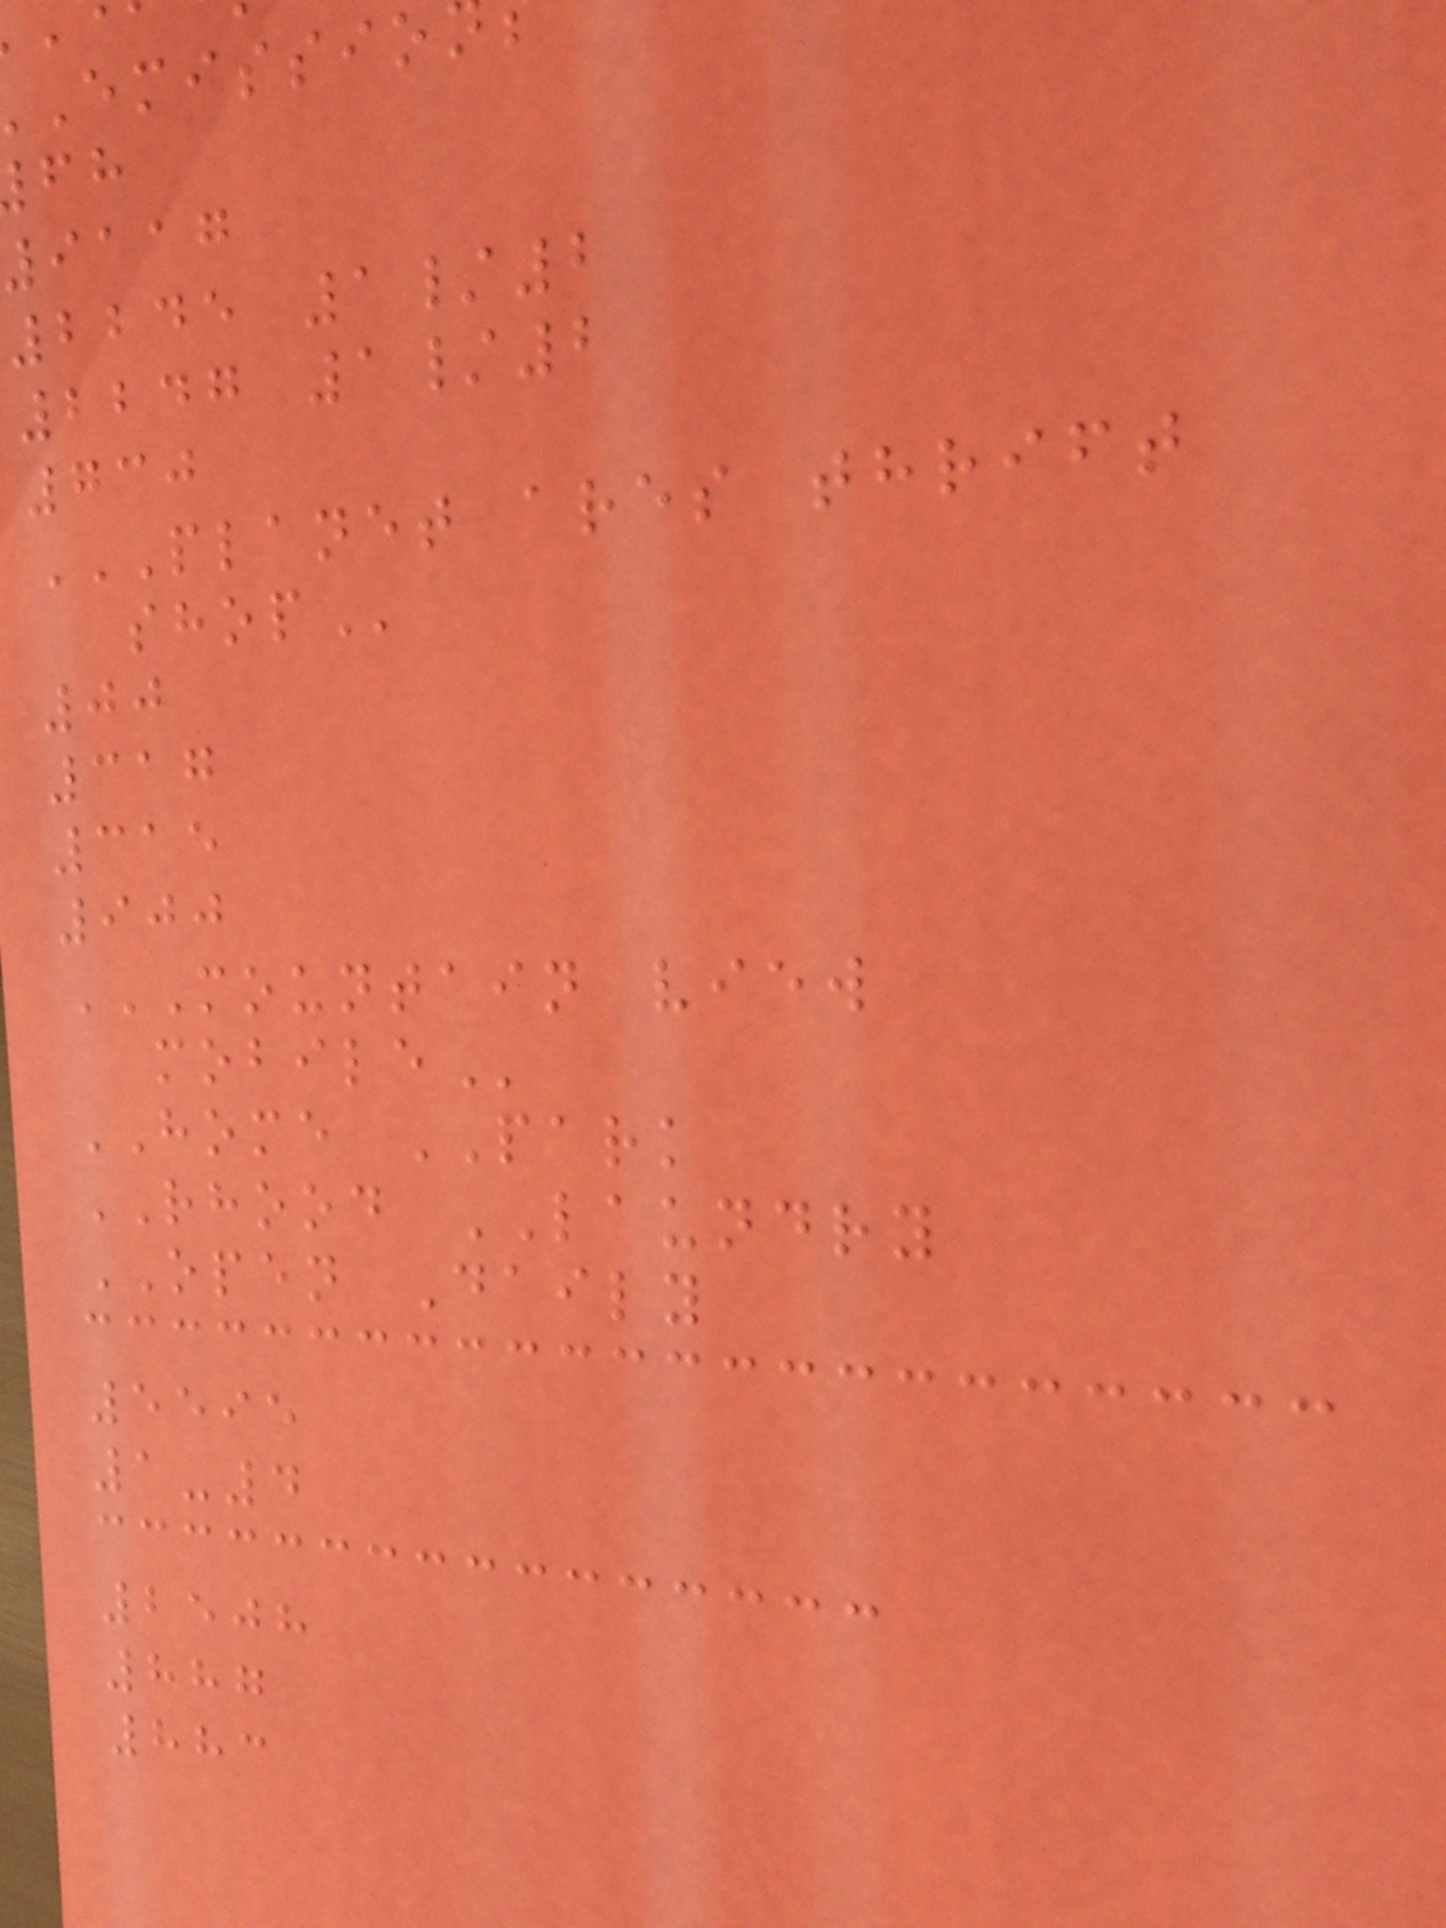iaag
2245 1/2
2247 1/2
730
PLANET ARES THRIFT
00
317
315
900
MOUNTAIN VIEW
HOME PARK
RHOOD LAUNDRY
OPEN Daily
5595
1-4
2508
887
883
